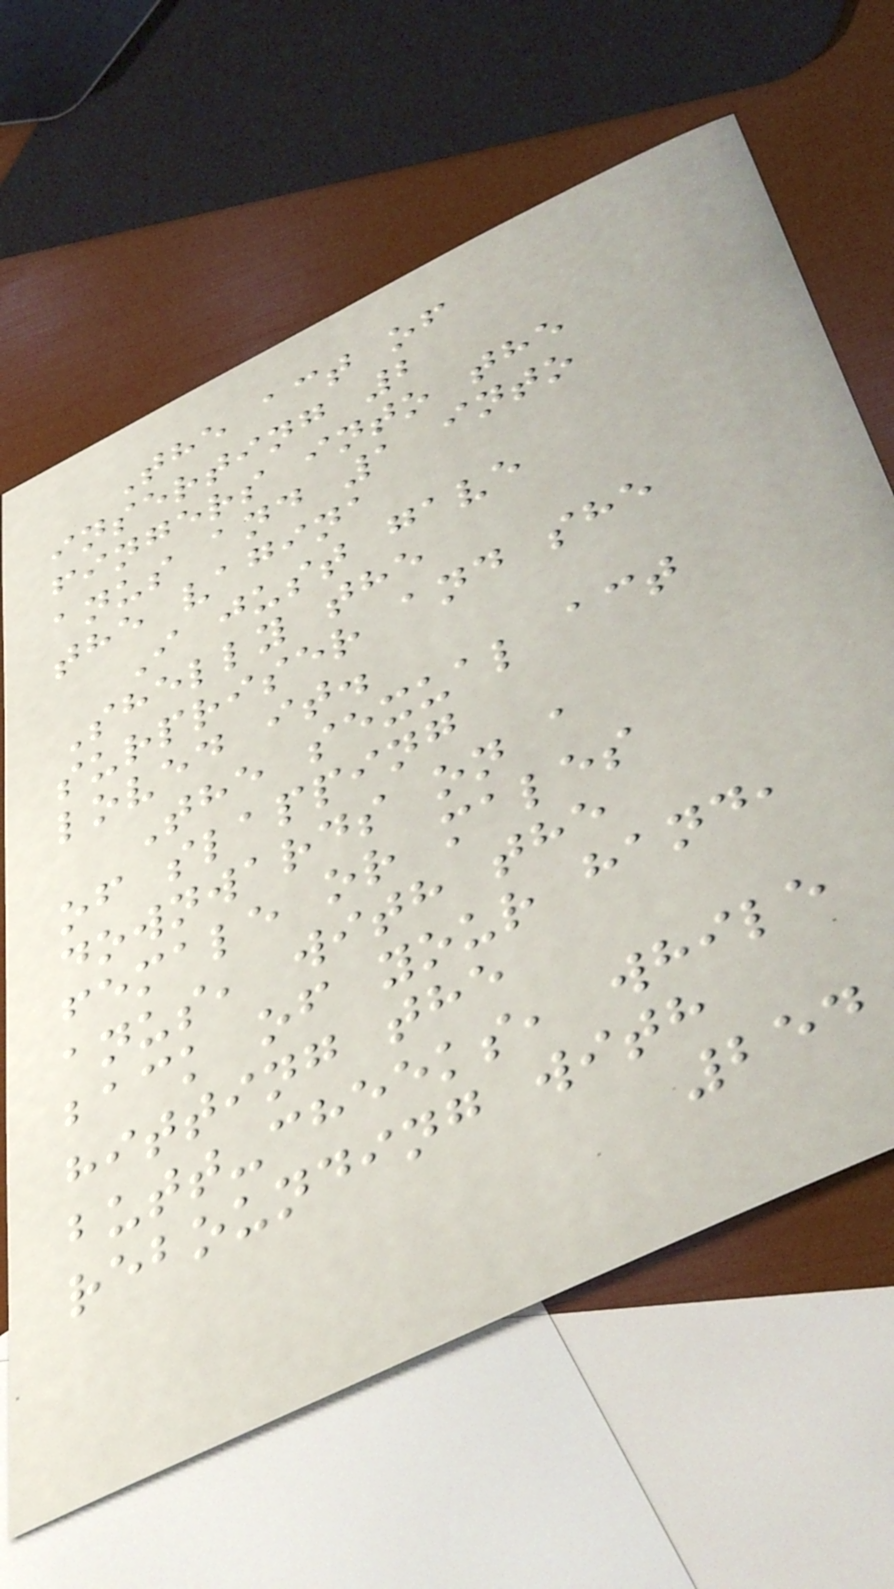The act of
inserting 2
fingers into the
anus and 1 into
the vagina
I just gave
Shelly the
surpriser and she
loved it.
The sexual act
of slapping
downwards on a
female or males
anus, with the
back of your hand,
hitting the
butt-cheeks, while
rebounding with
254
